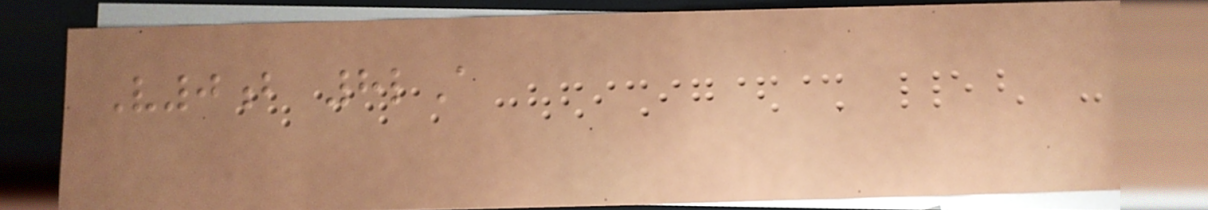V0b 8lA
